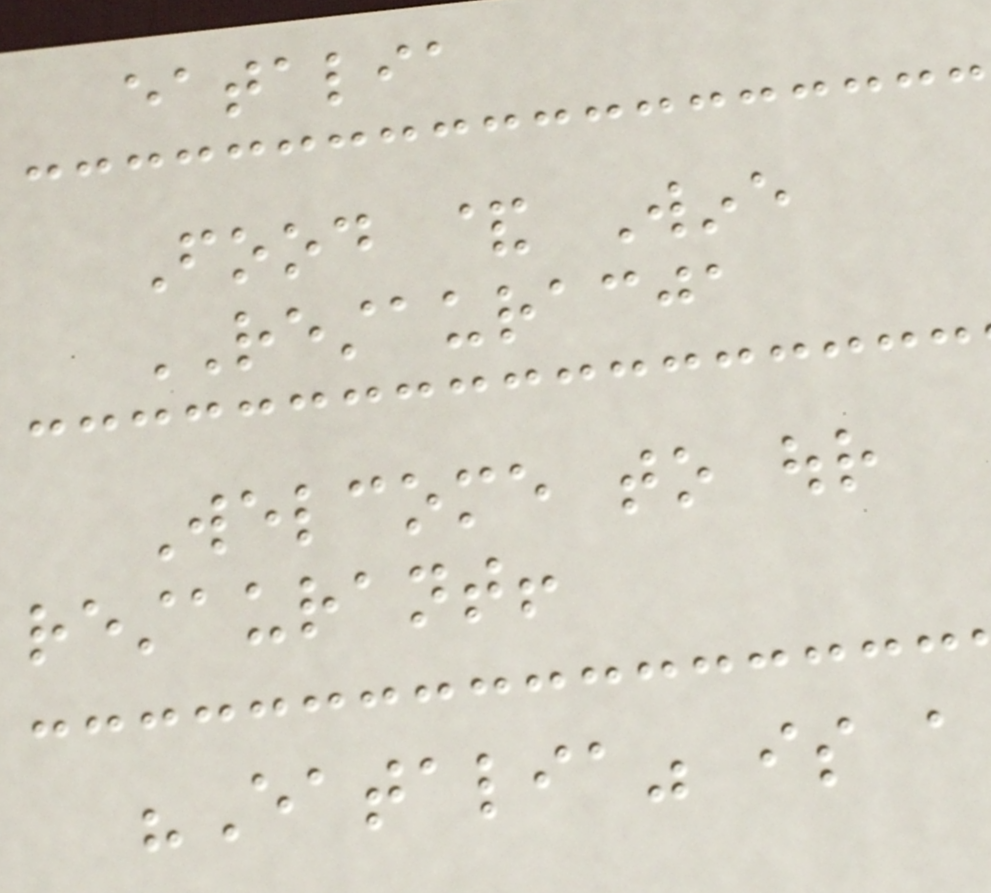eatalia
Food & Wine
RESTAURACJA
Welcome to our
restaurant!
"Eatalia" is a
